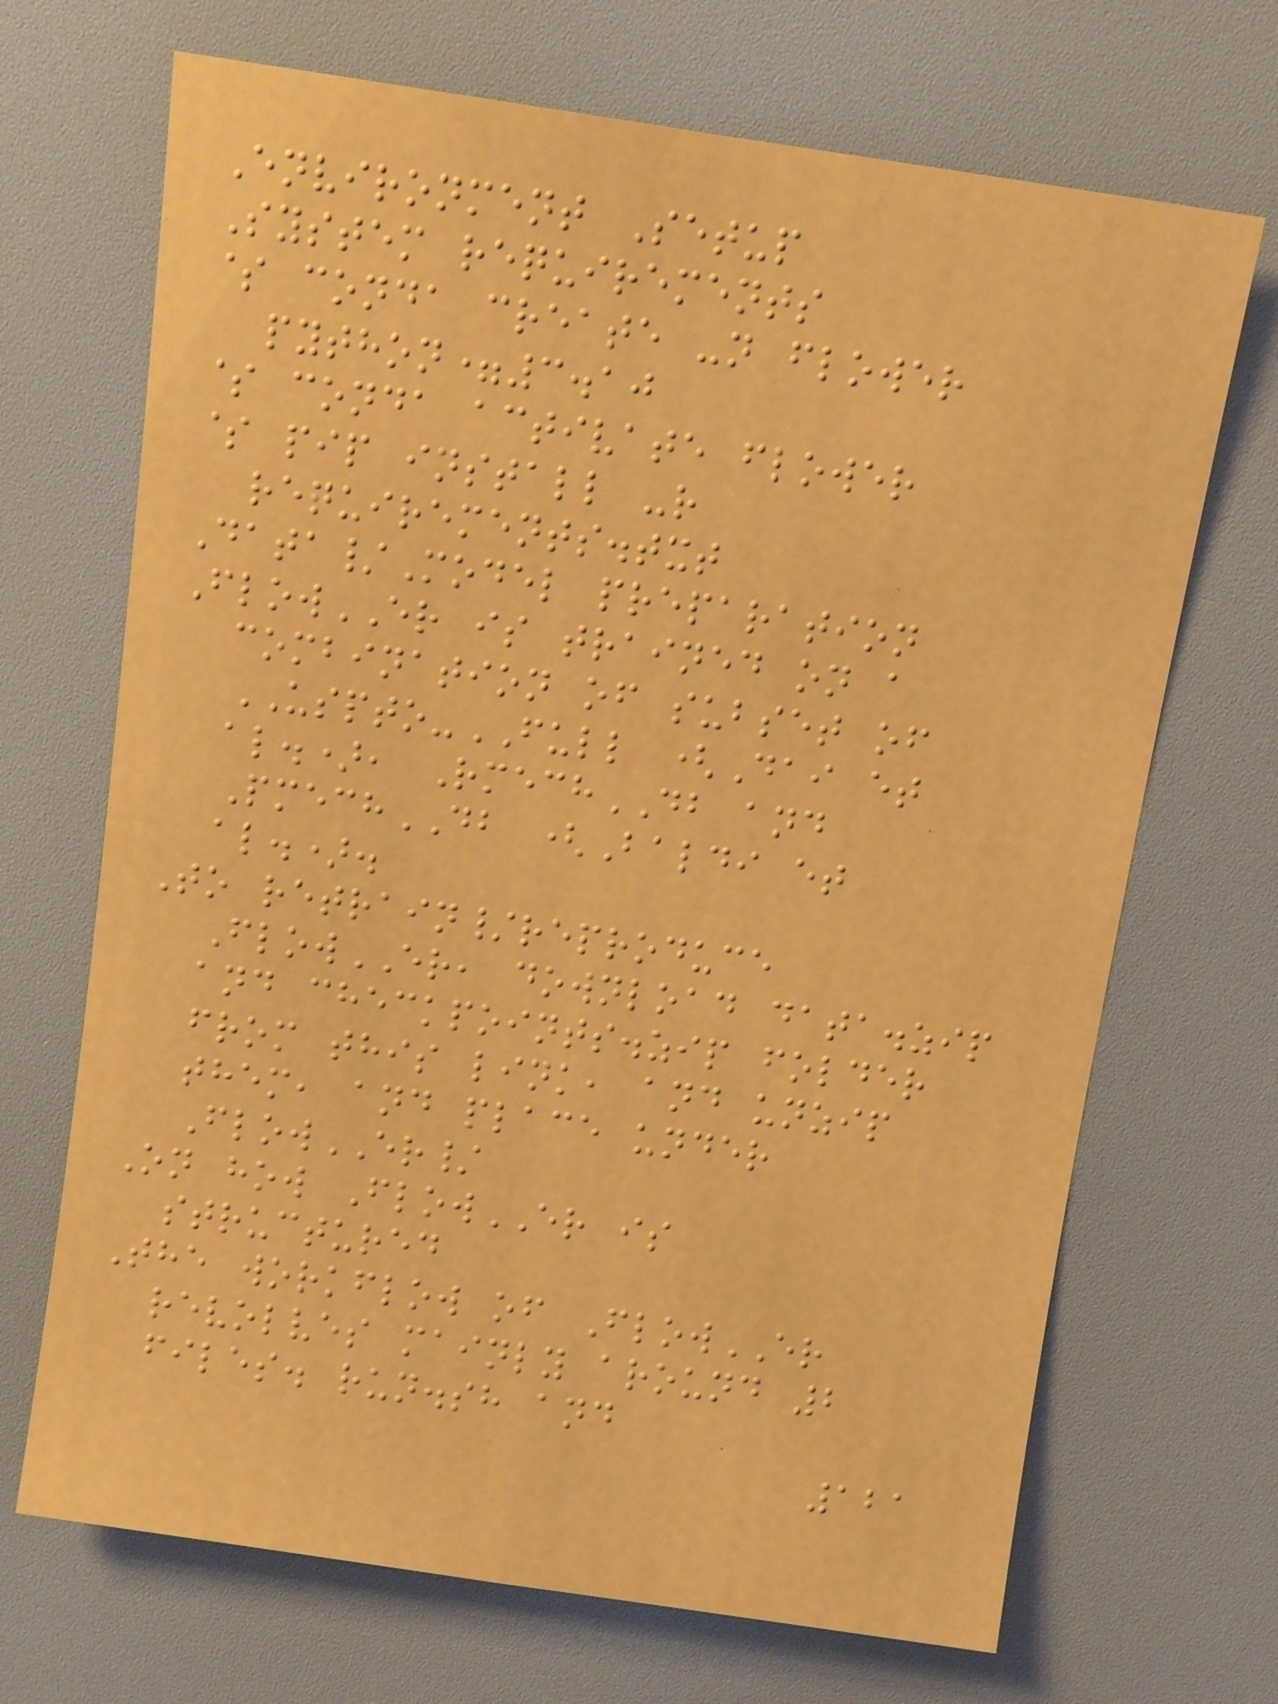Environment Setup
System requirements
$ conda create -n flower
python=3.10
$ conda activate flower
$ pip install -r
requirements.txt
Data/Model preparation
FlowER is trained on a
combination of subset of
USPTO-FULL (Dai et
al.), RmechDB and
PmechDB (Baldi et
al.).
To retrain/reproduce
FlowER, download data.zip
and checkpoints.zip folder
from this link, and unzip
them, and place under
FlowER/
On how FlowER is
structured
The workflow of FlowER
revolves mainly around 2
files. run.sh and
121
